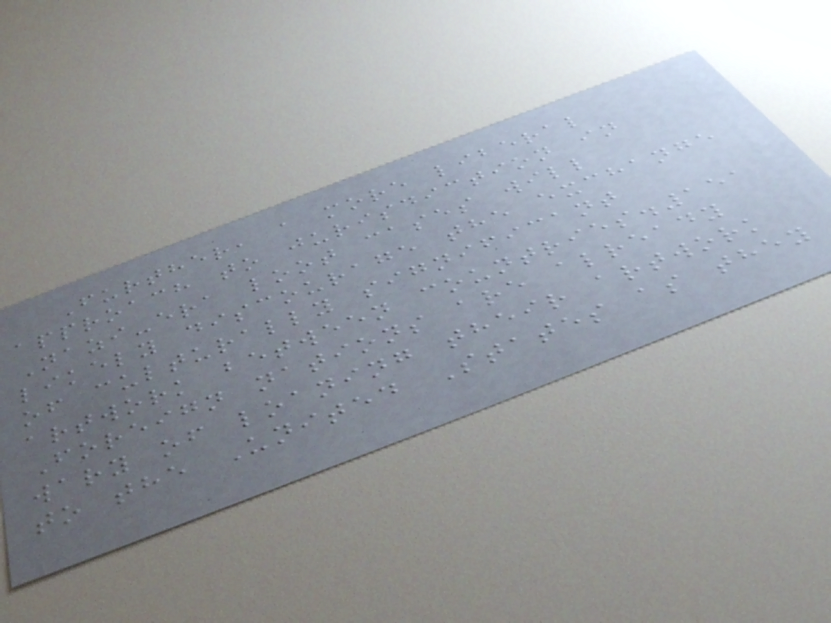Further, a more liberal
approach to jurisdiction in
Nazi-era loot cases will
likely discourage the exchange
of culturally significant
artwork between countries.151
Foreign nations are already
wary of loaning their artwork
to the United States as they
